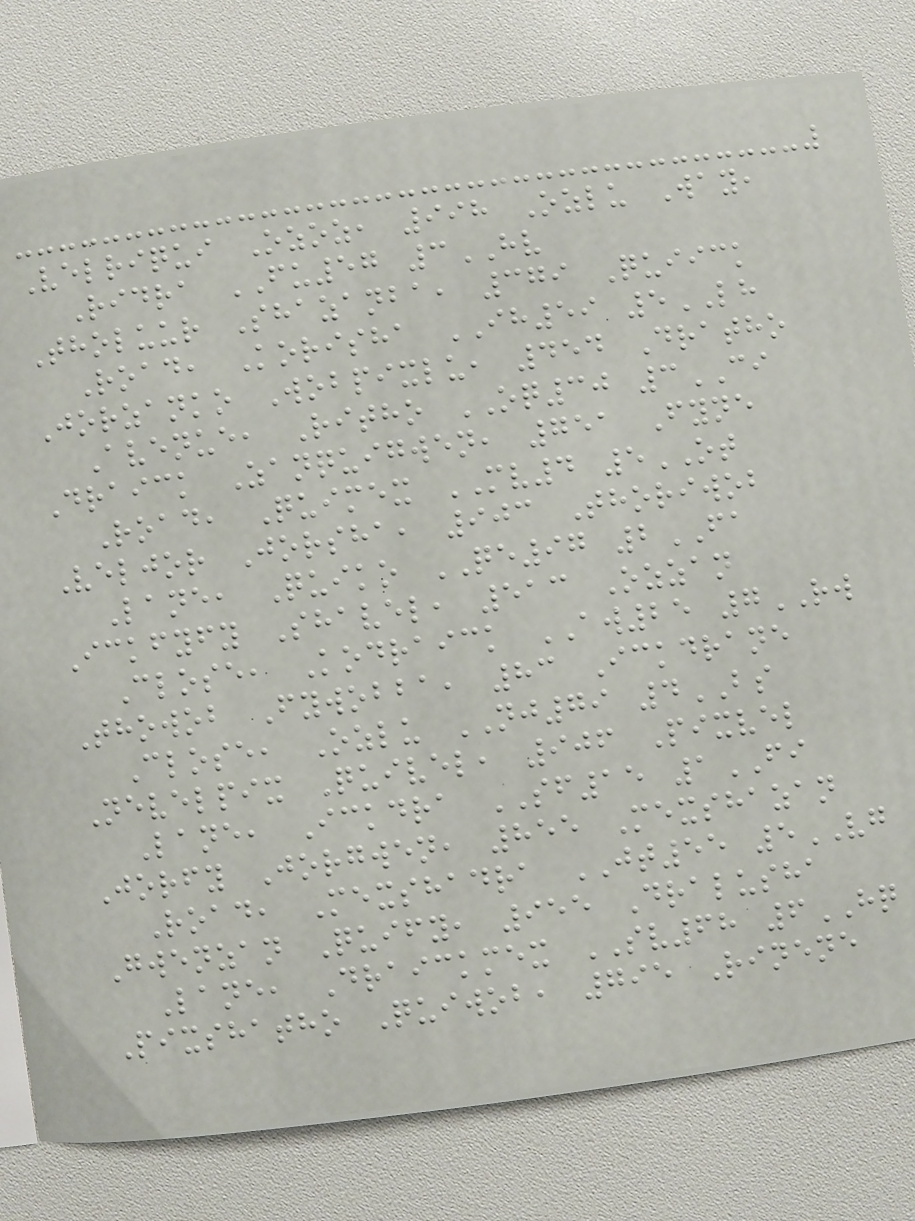Velriqui Ozoz, 998 Ozlu Way,
Ridra FU57 3HV
Tholuur Shazanba, 379 Quiick
Road, Korisha IH59 5LH
Jorzanko Wobpixlu, 454 Dratho
Avenue, Ritho OQ30 3CI
Draick Zanquigwen, 751 Fyne
Road, Quimex MV4 5OT
Veljor Jorsha, 903 Thoriwob
Lane, Quiko QE97 2FA
Ickfyfy Shavel, 513 Ozzan
Close, Kodraick AW25 7RW
Thowob Fywobba, 83 Ickdrane
Close, Ozlu NJ79 4BS
Nevelpix Quivel, 906 Pixvel
Lane, Ickdra SF15 1FI
Jorfy Jorgwen, 855 Mexshazan
Road, Mexshadra JT55 5VG
Gwenzan Quify, 955 Dralusha
Lane, Draickmex SV68 6HQ
Pixshatho Quiwob, 795 Rinene
